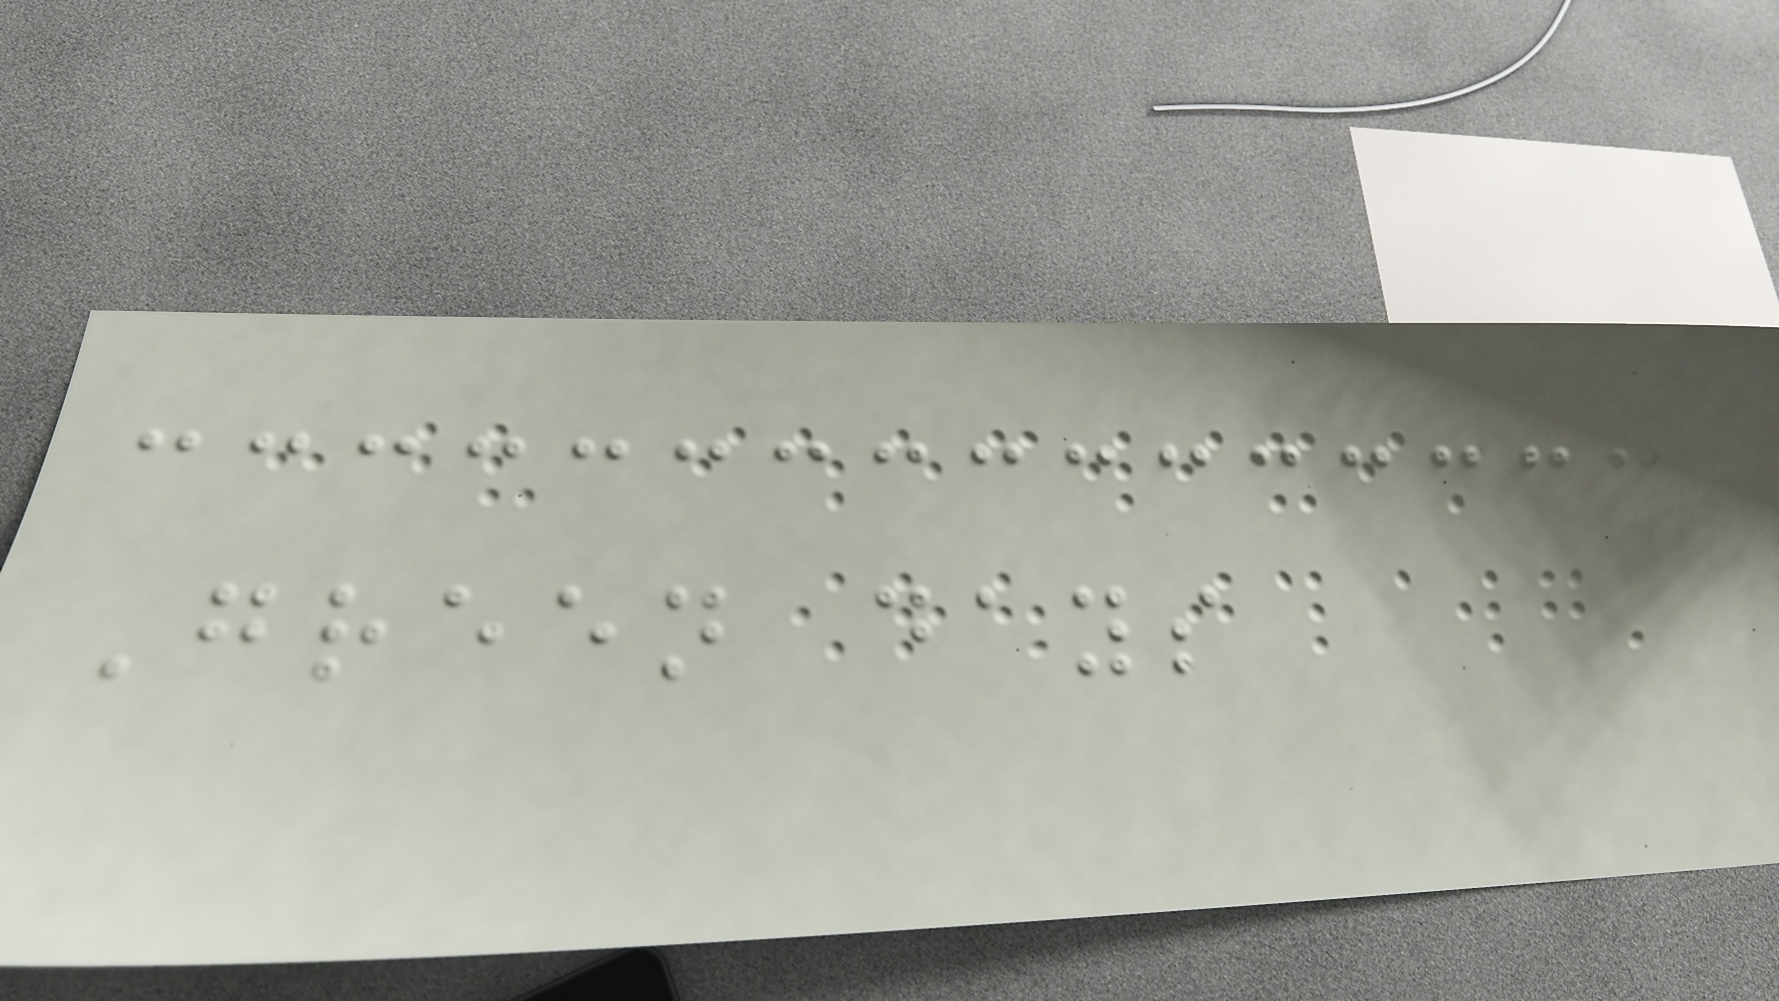Green days
